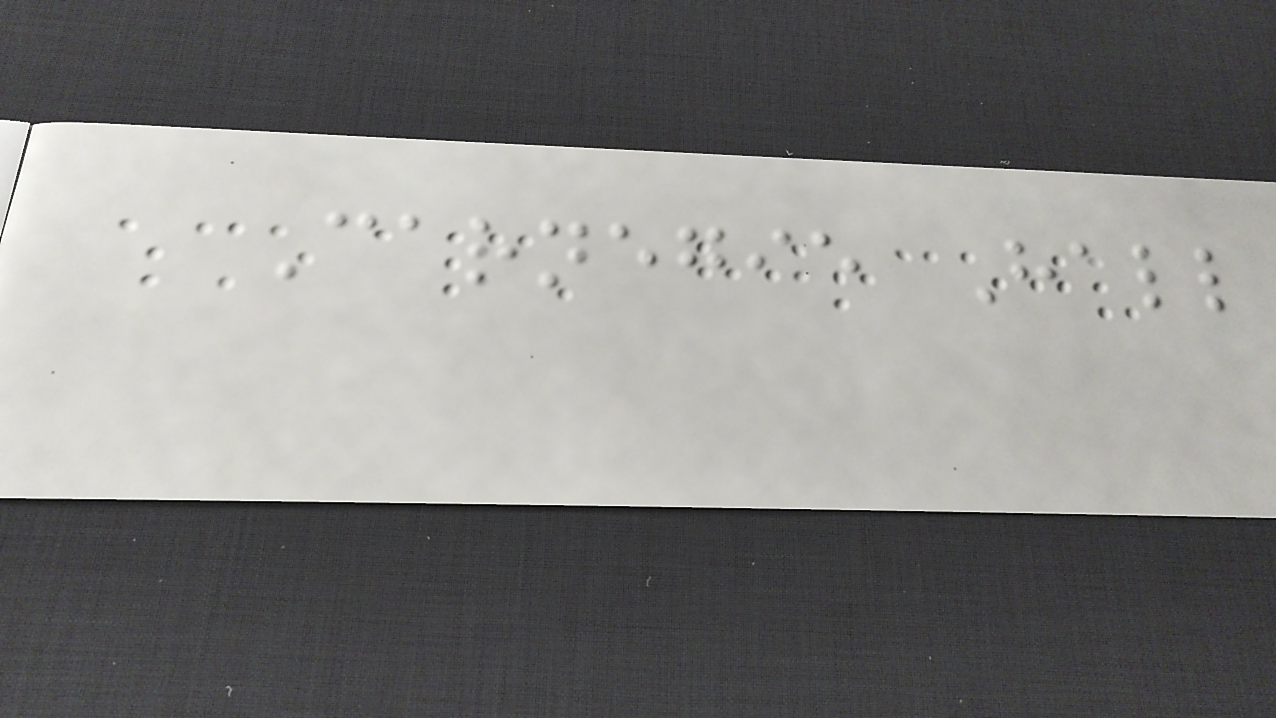Carnegie Hall
